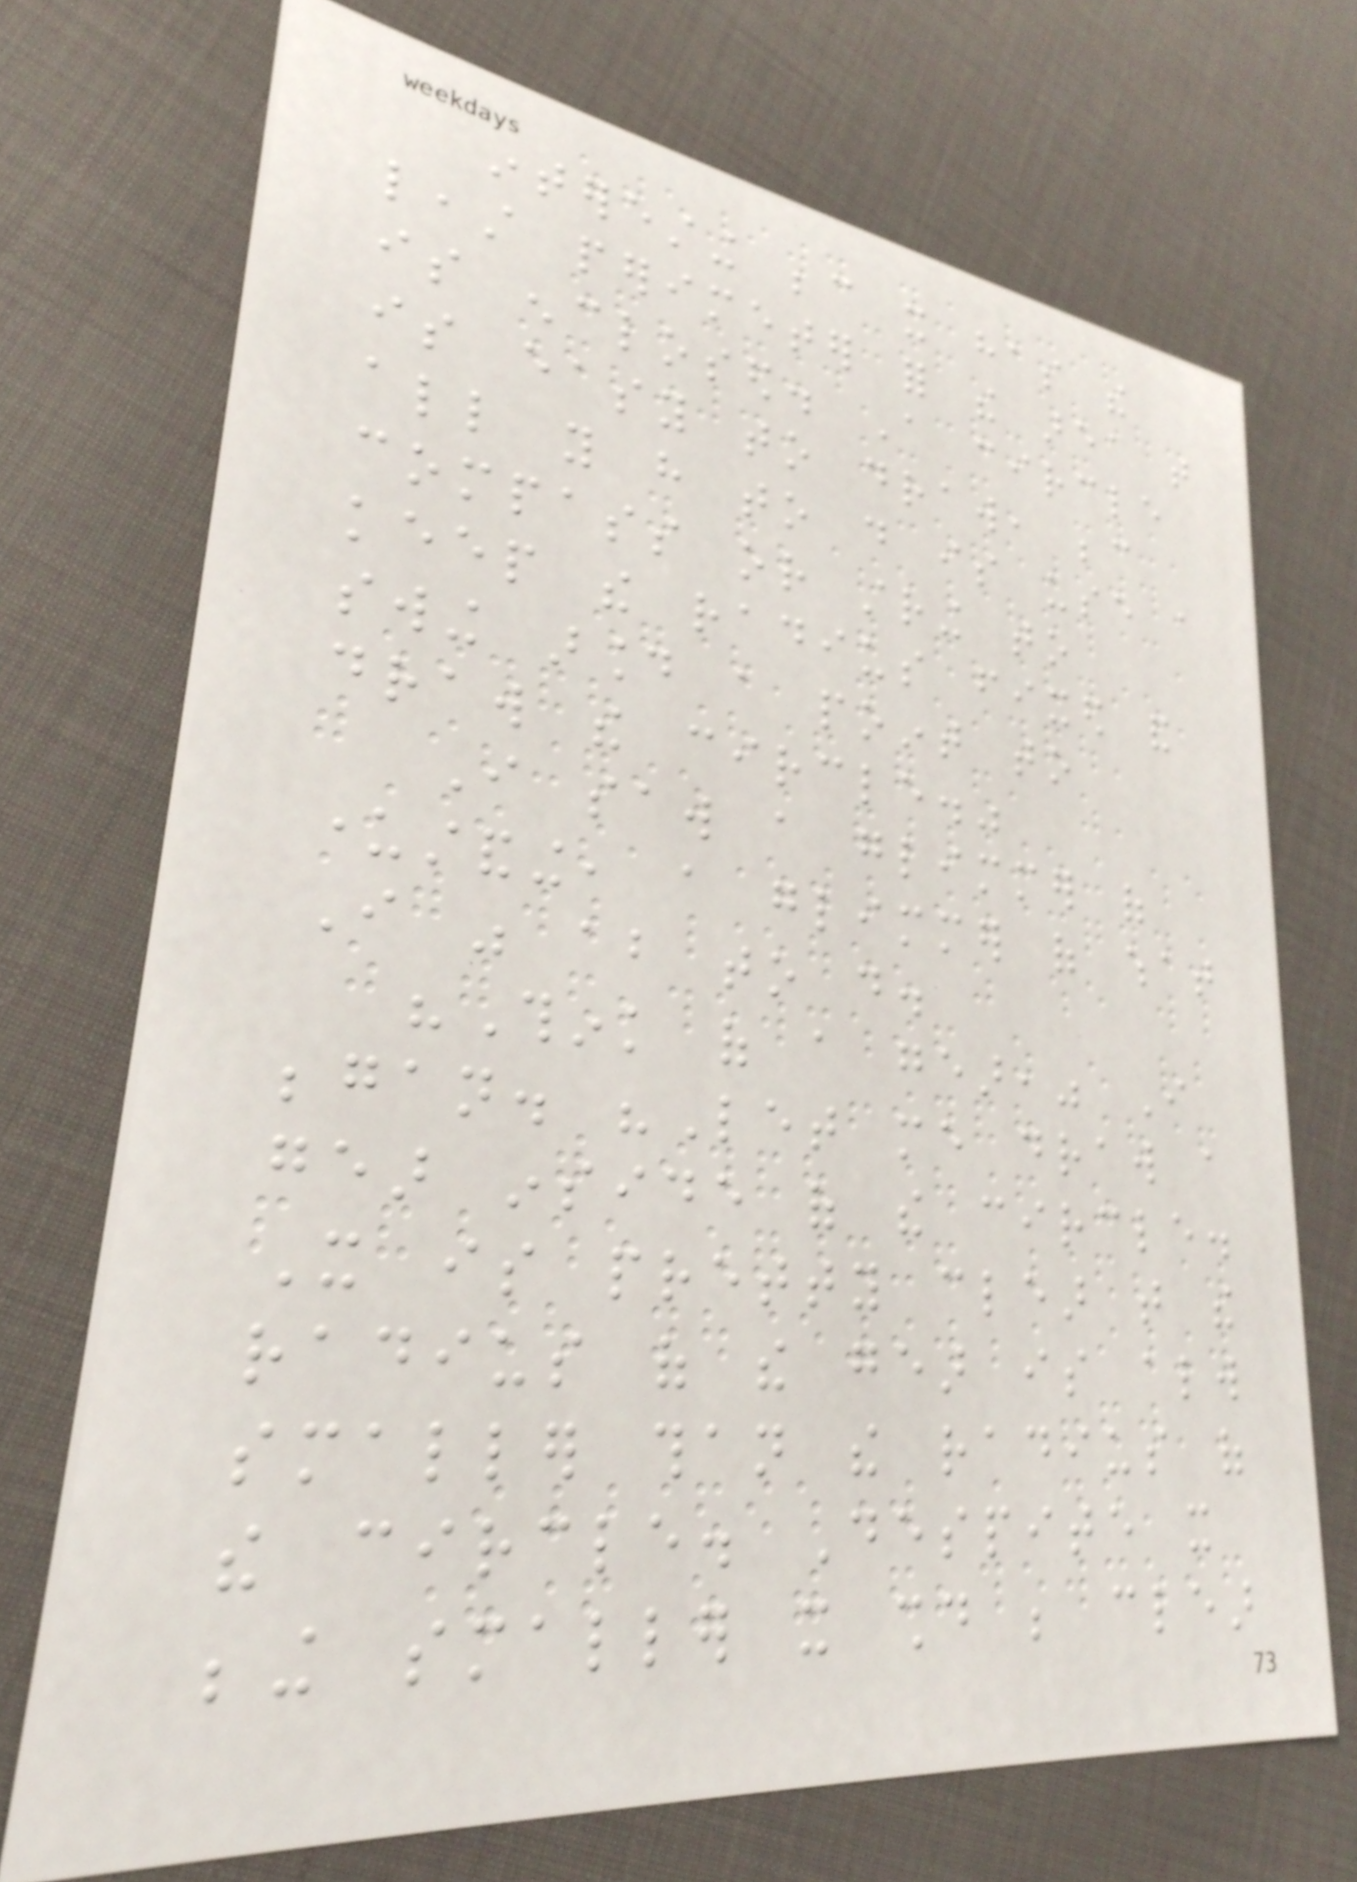interesting because it has the
least perimeter for the area that
is enclosed. A circle
is easy to draw, because
all you have to do is use a
compass or string to
keep the radius fixed and
swing around a point to
draw the circle."
I saw a glimmer of
understanding, a glimmer of what
I was about to do.
"Think of a gear," I
began. "Let me draw a
gear inside of the circle.
It is pretty clear that the
radius of the gear is always
smaller than the radius of
the circle. Despite it
being smaller it should be clear
